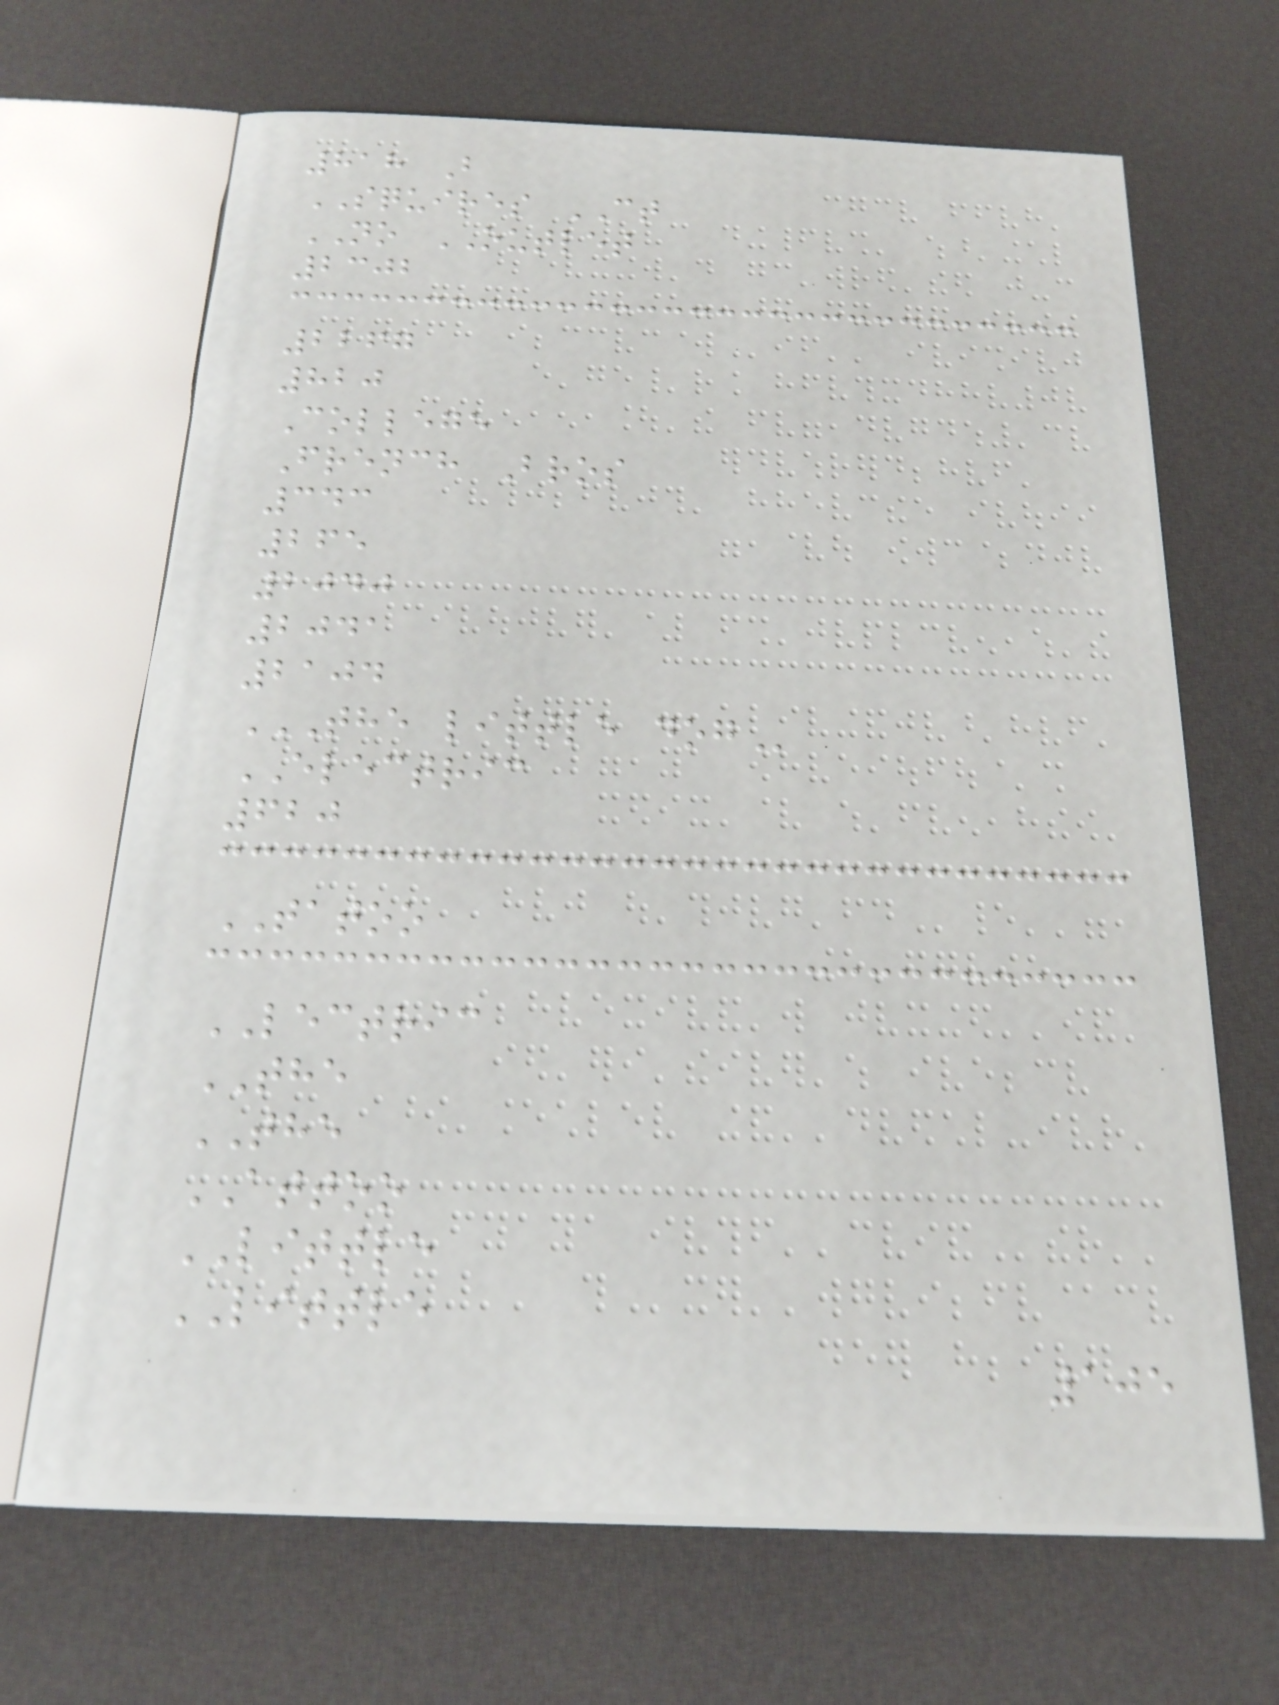818 B
SQUIRES CT
NO OUTLET
2302
2267
820
College
French Bros
343
265
2040
2041
2104
THE LITTLE DOG
ELECTRIC
620
TATOO
LECTRIC
THE
THE
ATTOO
LITTLE
LITTLE
105
